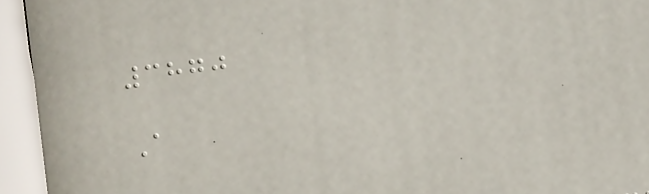3870
A
